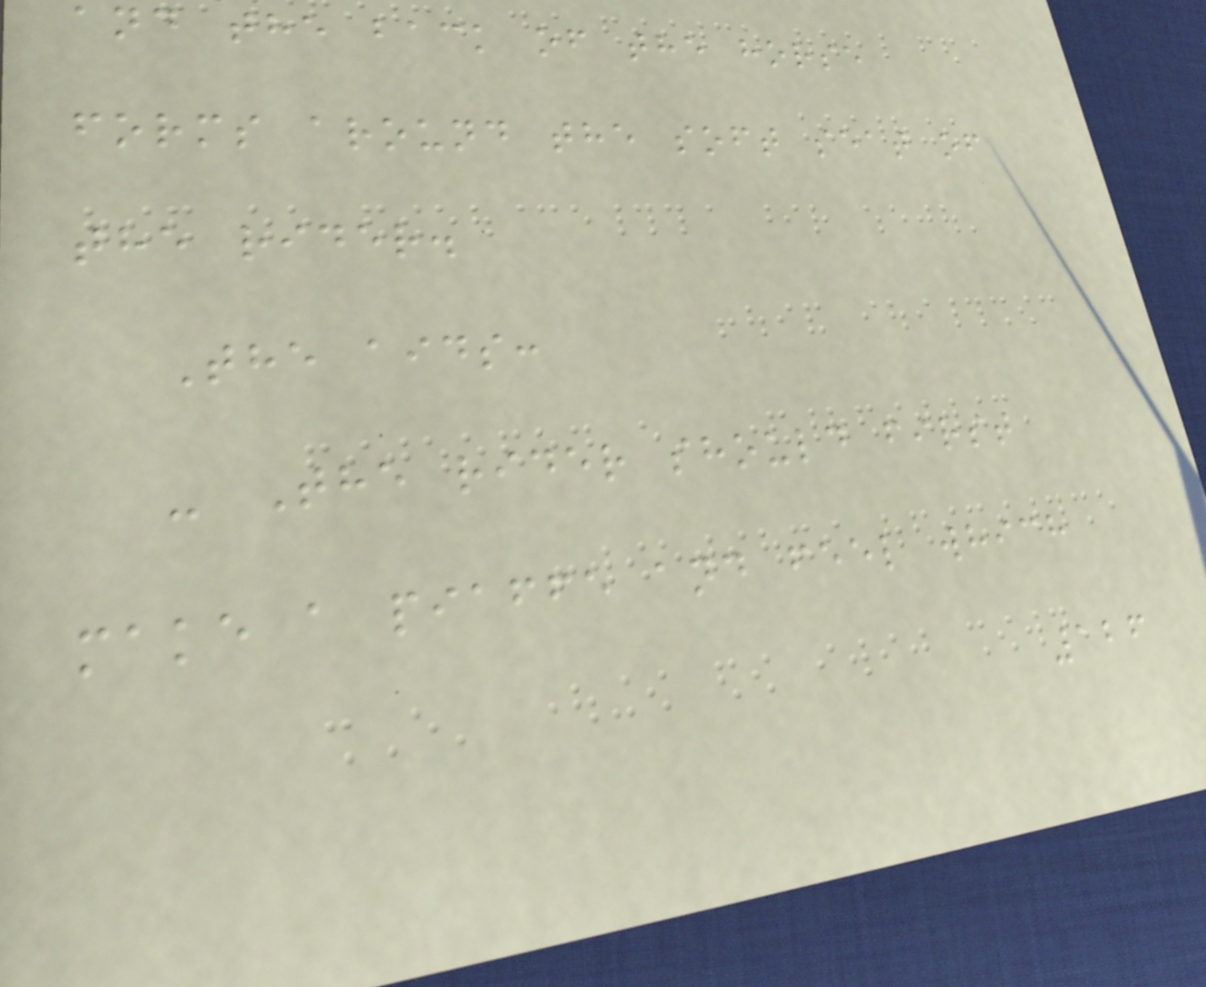and the back of the horse
forms around the soft seat of
the rider.
The aids:
- The rider should first
make a piaffe and feel which
126
